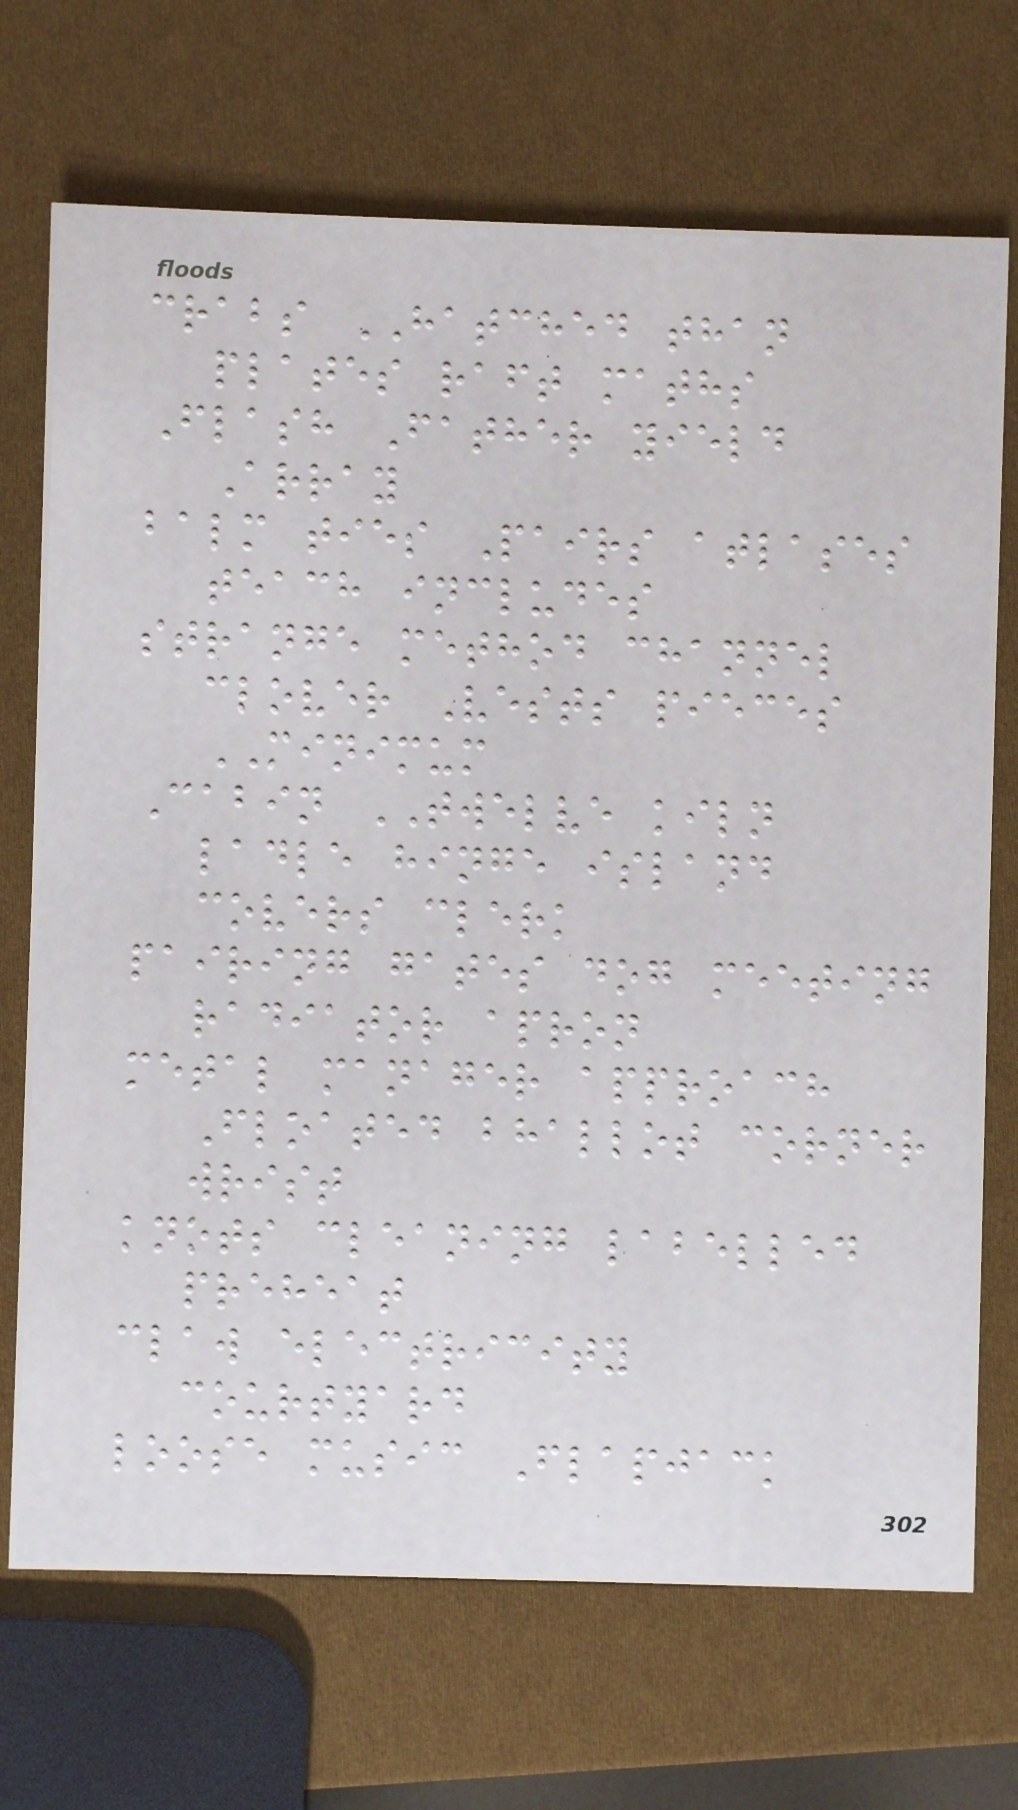crabs HATCHED than
plates raft maths
Flash Father yield
Array
balm ties Pairs atlases
teach includes
strange method channel
clover Vests pieces
MINIMUM
Cabin TWELVE kiln
ladle hinge island
covers clerk
pairing gates dog meeting
radiator apron
metal manager approach
Floated bhallot corner
wrist
knots cleaning labelled
preheat
claw electricity
courtyard
loose music Flapjack
